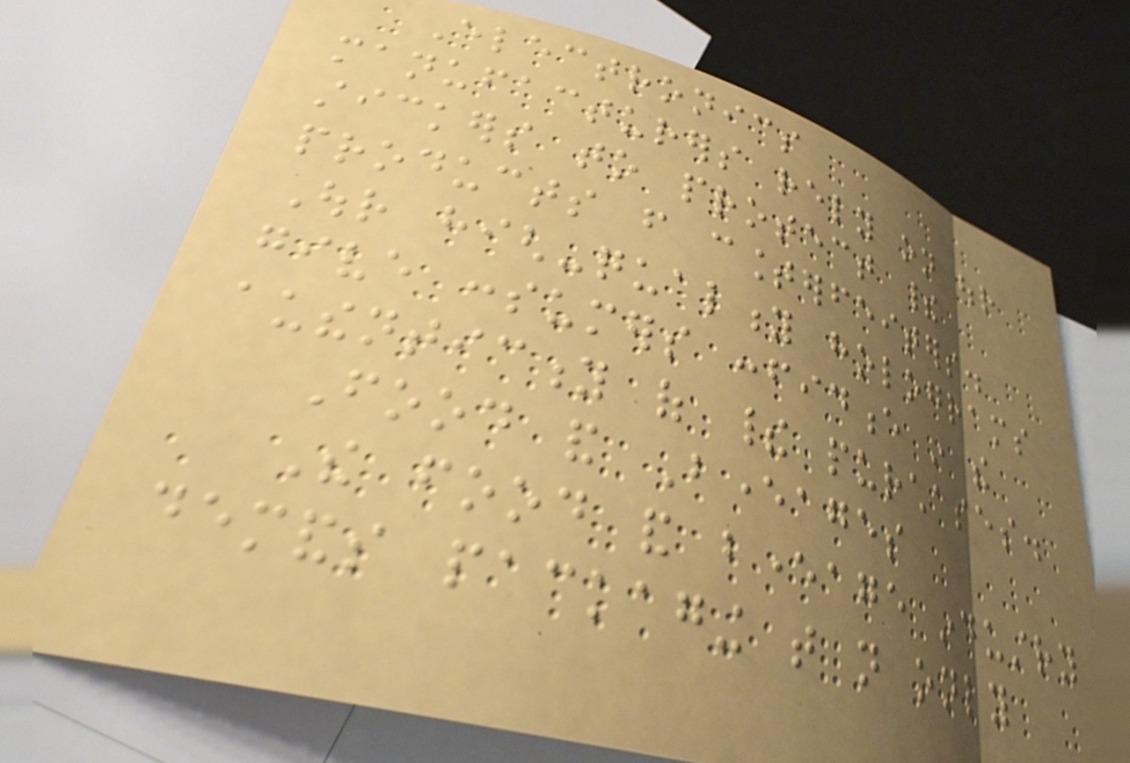Electronics
manufacturers rely on our
stickers to protect their
products from counterfeiters.
Our high-quality holograms
give consumers confidence in the
authenticity of their purchases.
Food and Beverages
The food and beverage industry
demands packaging that not only
